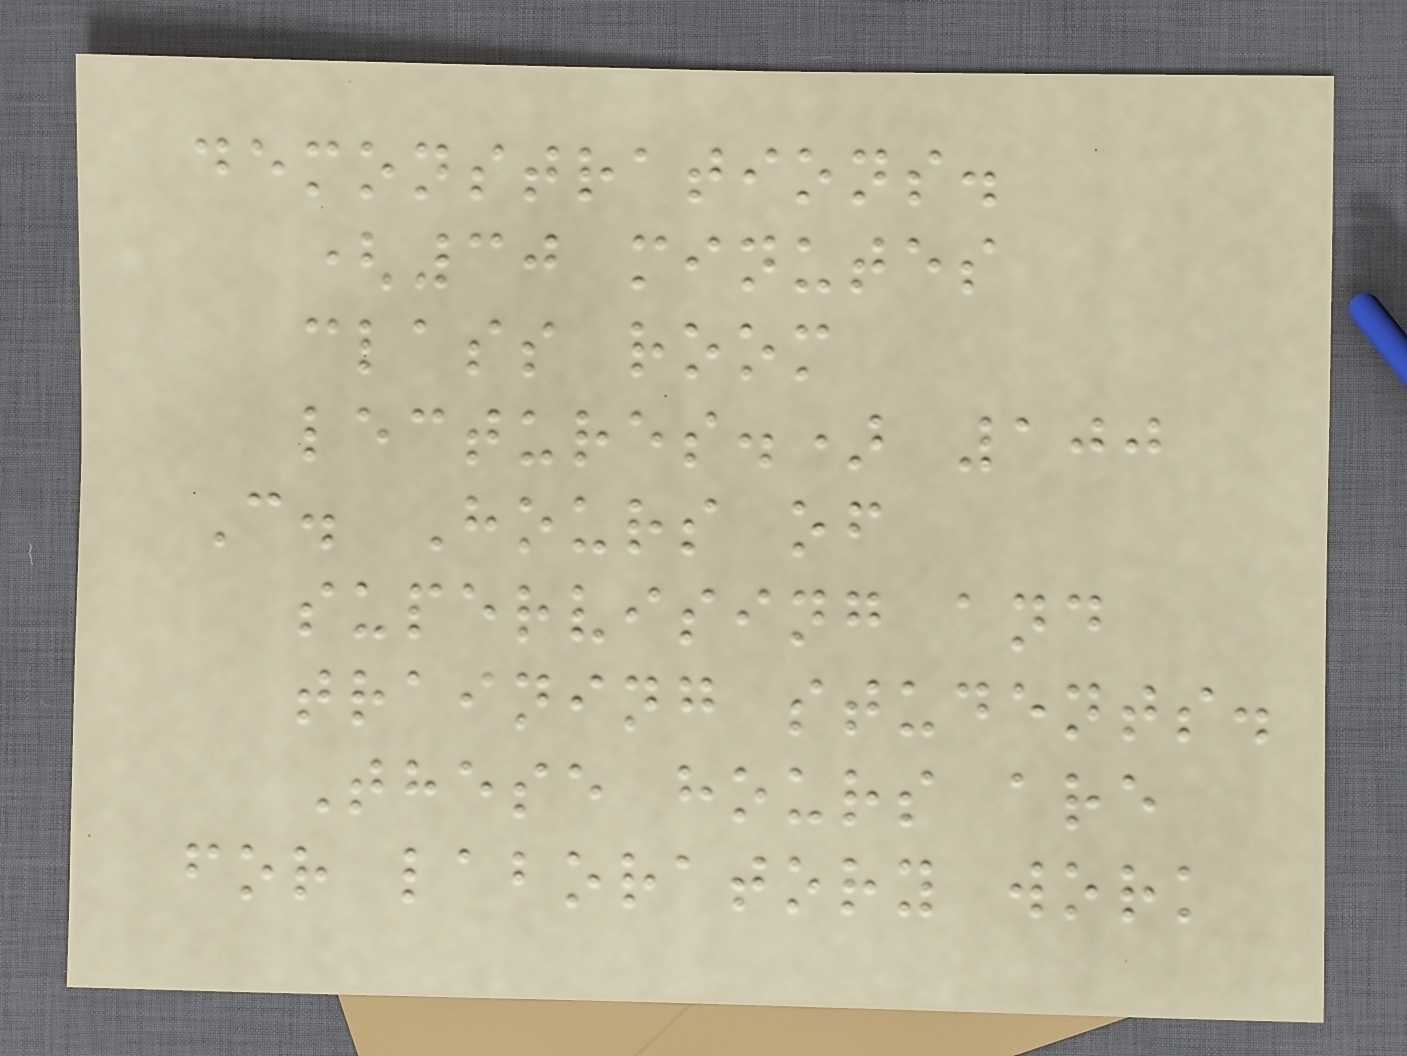demonstrations.
(30 minutes
class room
lectures.) 100
C. Hours of
supervising and
training students.
These hours are
for laboratory work
